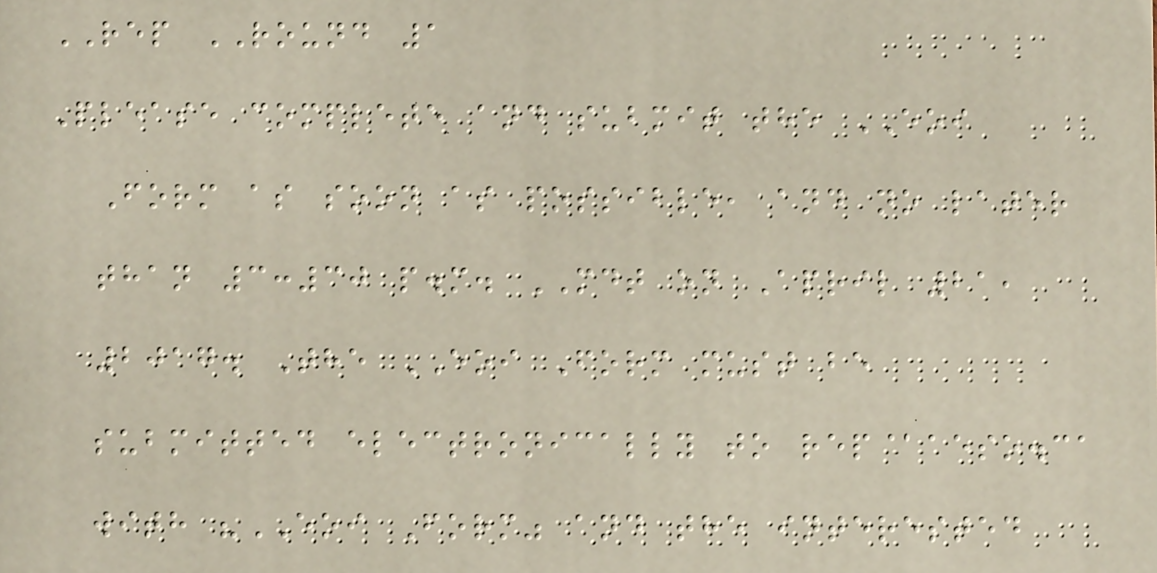REP ROUND 1
Please complete and submit the EOI
Form as soon as possible, and no later
than 3:30 p.m. MDT on April 21,
2017. The EOI Form must be
submitted electronically to rep@aeso.ca
with "EOI Form" and the interested
